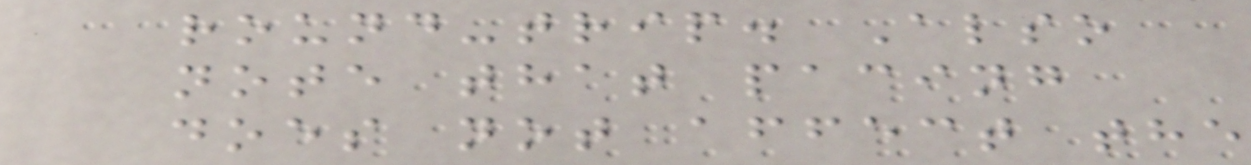round-trip. Also
note that pacing
does not affect the
